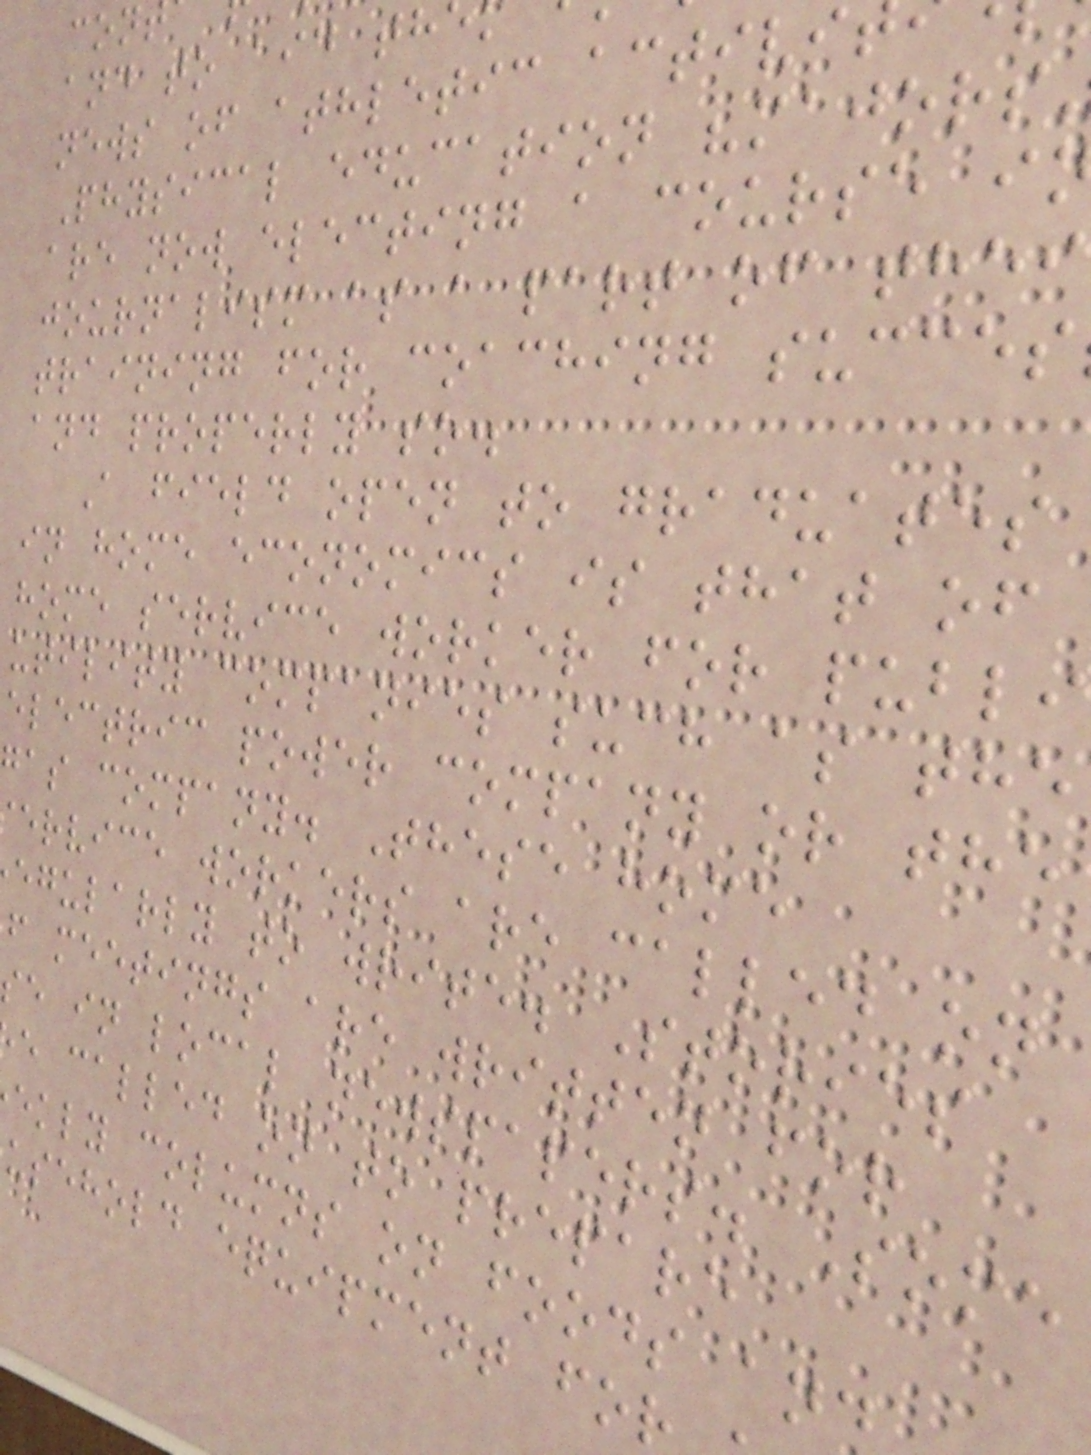and to aid th
news of athletic activi
Physical education "majors
are now electing a course i
journalism as a part of thei
training for coaching succes
and properly so.
A field open to graduates
in home economics is that of
home service worker for publi
utility companies such as the
electric power company or the
as company. These home
ervice workers are called on
egularly to write. Stories
f meetings are written for
se in local newspapers. Some
e called on to prepare
ekly columns on foods and
usehold equipment for
